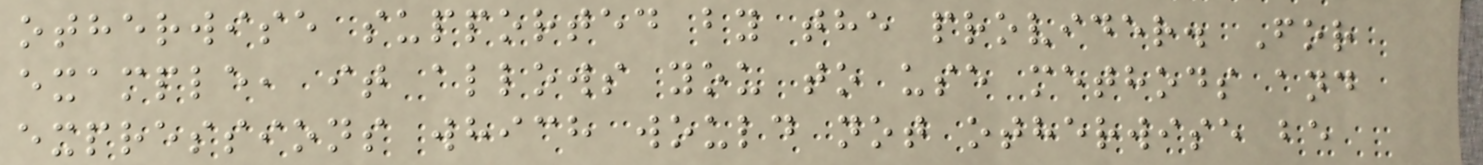otherwise supported by the provider. For
example, it allows you to use methods and
expressions which would not otherwise be
